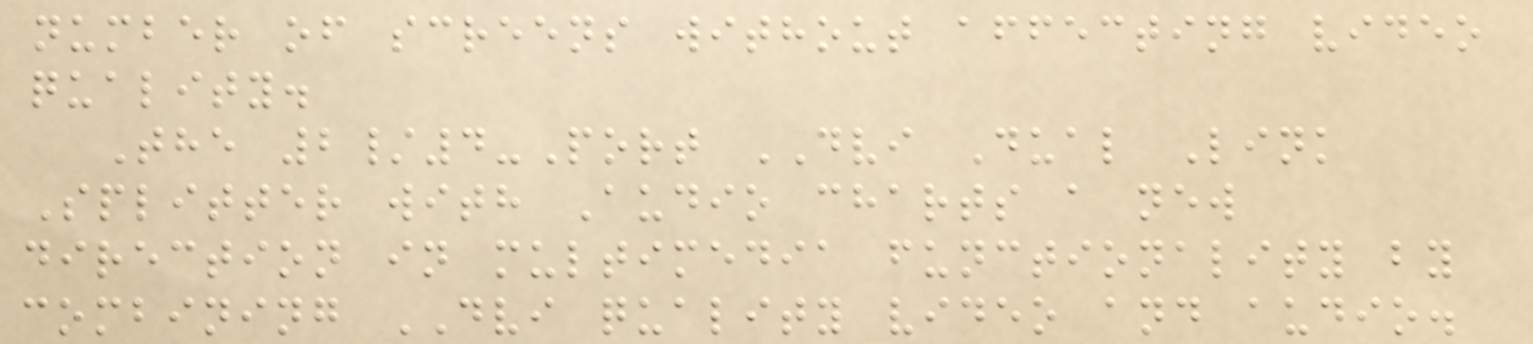number of screens without affecting video
quality.
The 2/4-Port DVI Dual Link
Splitter with Audio charts a new
direction in multimedia functionality by
combining DVI quality video and audio.
